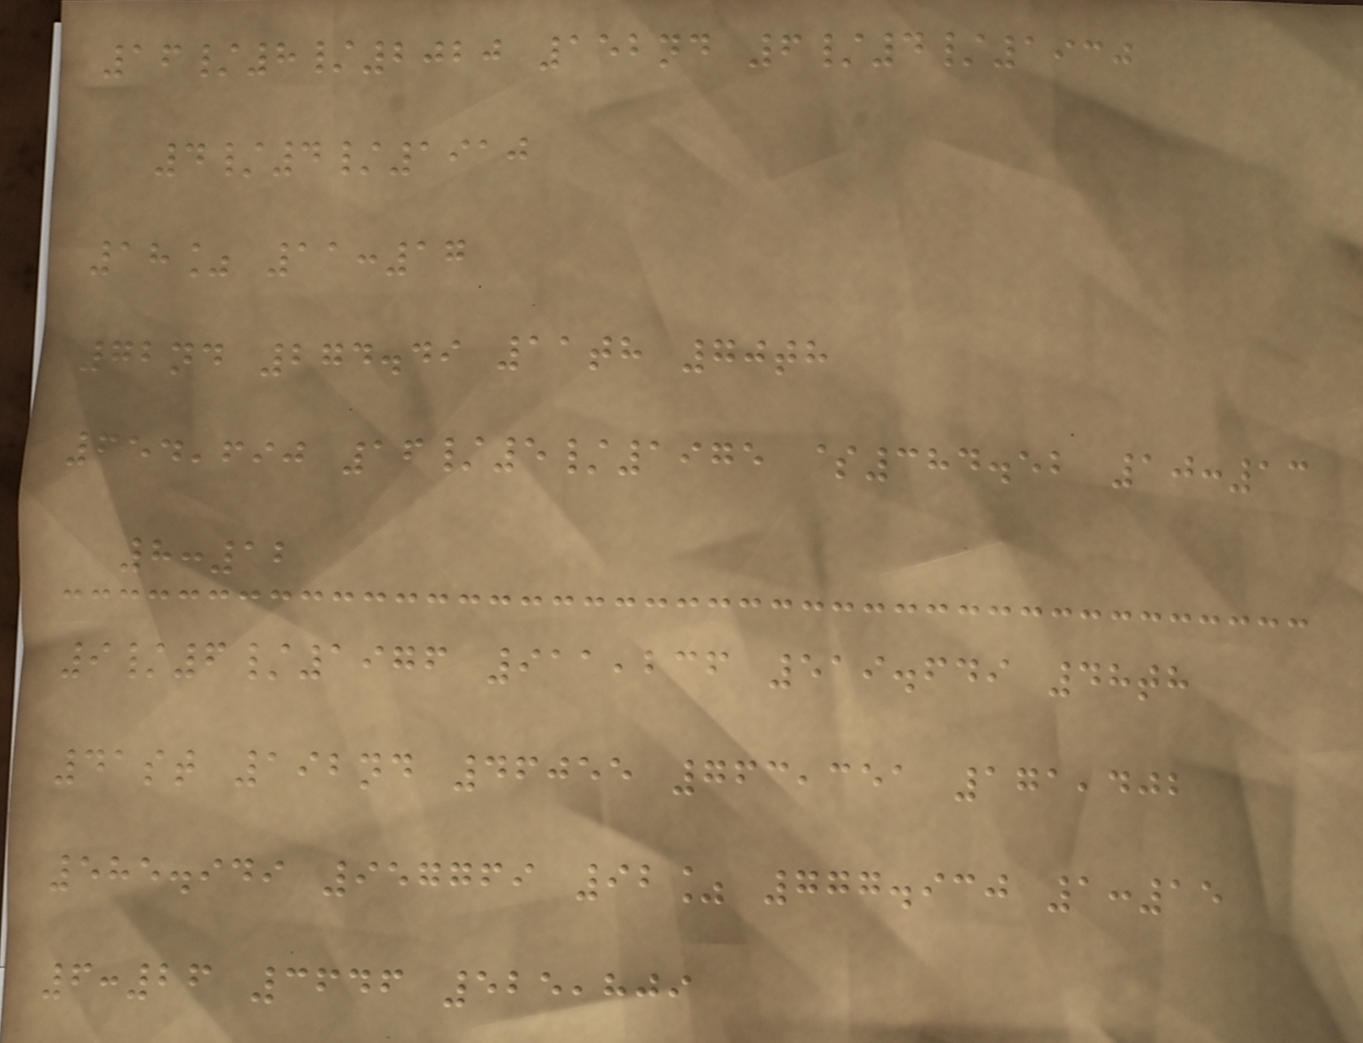16/8/2020 152nd 6/4/1930
4/4/1910
18% 11:17
72nd 274.49 11th 70th
654,690 16/5/1975 $384.52 10:13
8:12
9/6/1976 911,236 519.649 48th
41st 192nd 46055 763,351 171,402
585.949 957769 92% 777.930 1:15
6:26 3646 525,809
